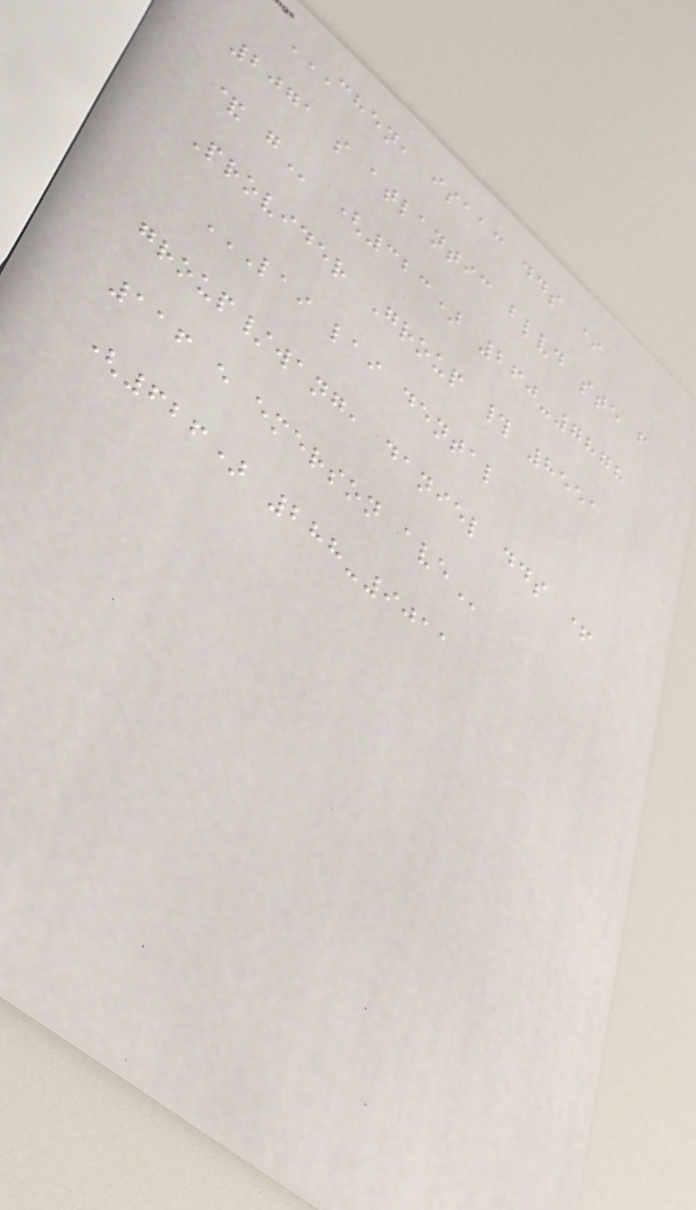CHEN, ISAAC DDS *
2071 S ATLANTIC BLVD STE F
& G (323) 260-7878
Provider Group # 8551
LAI LAI DENTAL
GROUP/WANG, DANIEL DDS +
116 E EMERSON AVE
(626) 288-9011
